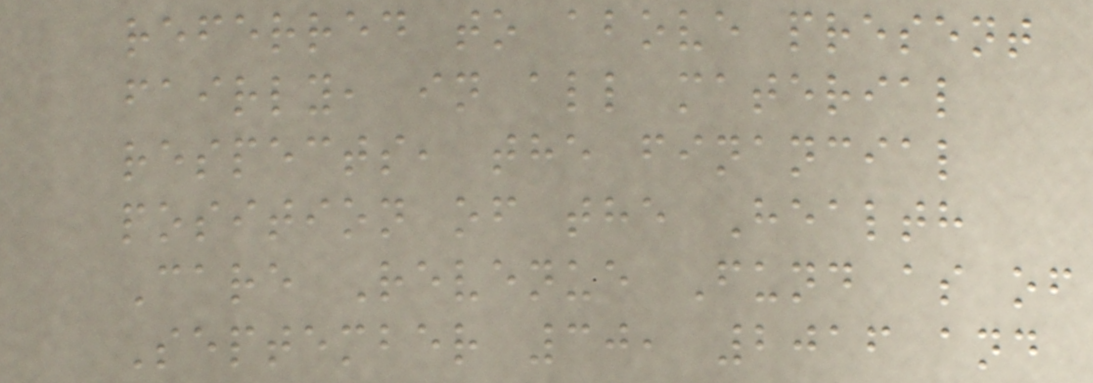referred to above present
fairly, in all material
respects, the financial
position of the Health
Care Revenue Fund as of
September 30, 2016 and
